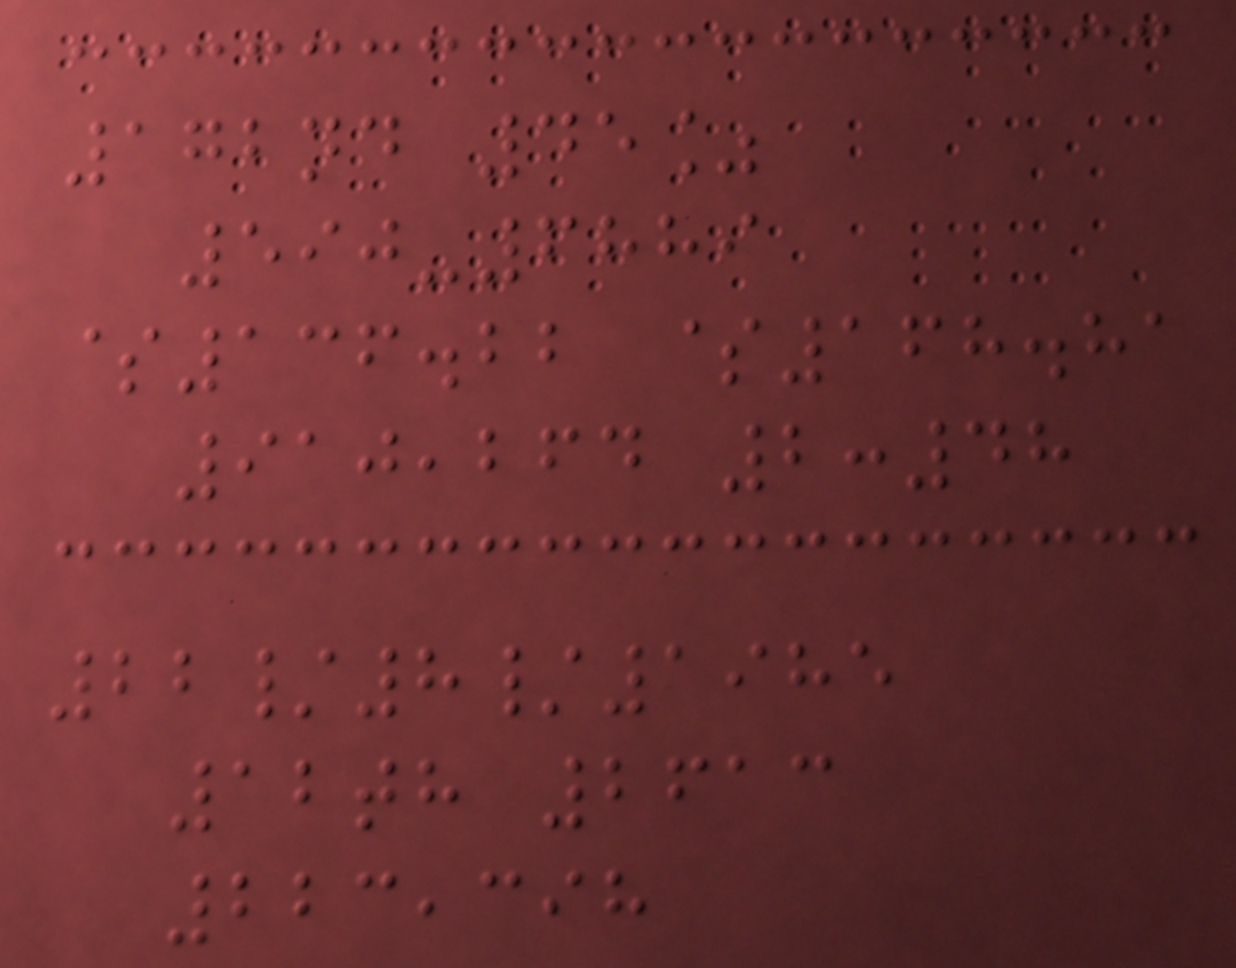172nd 45%
590-6889
$136.22 $168.81
910,264 2:48
22/8/1985
12th 2613
223,398
